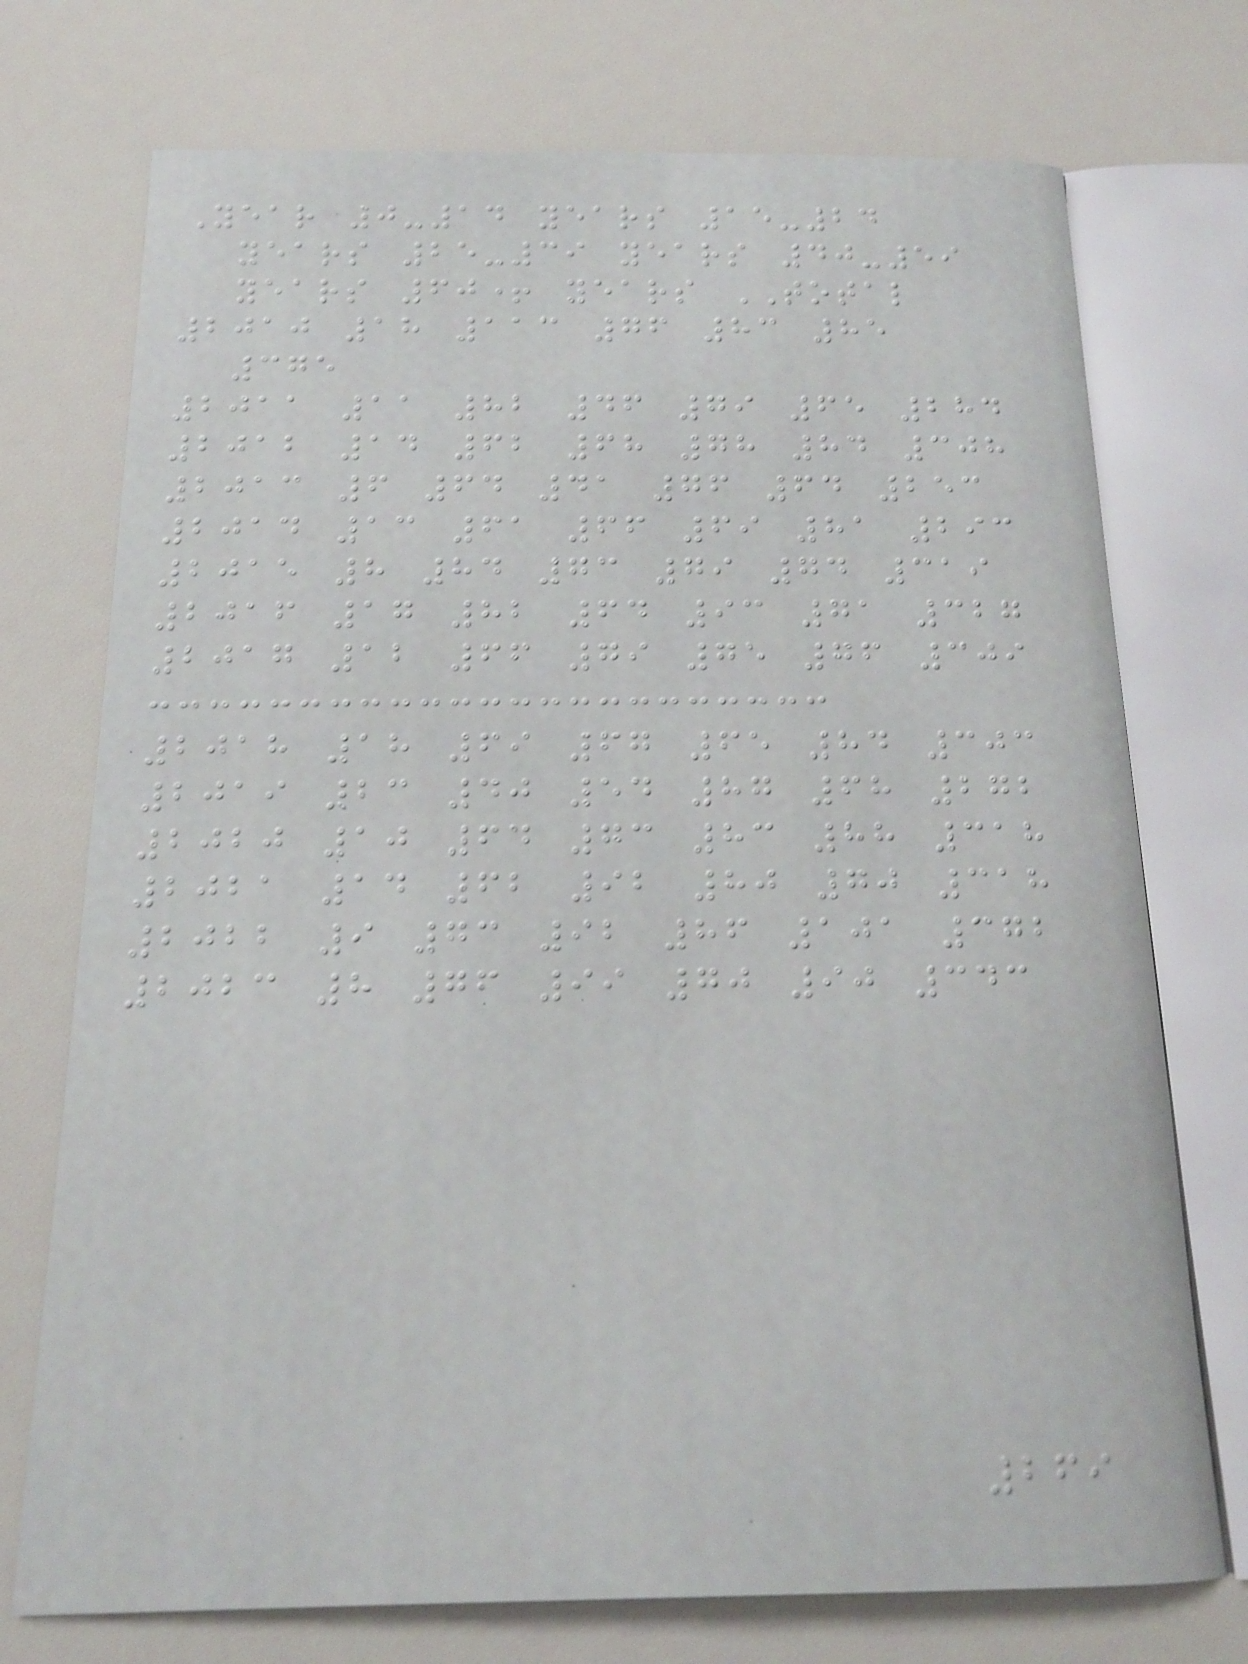Year 0-14 years 15-24
years 25-39 years 40-59
years 60+ years TOTAL
2010 18 113 76 83 85
375
2011 11 82 46 79 65 284
2012 14 62 68 78 84 308
2013 6 64 41 76 64 253
2014 13 61 66 69 81 293
2015 8 84 73 79 74 319
2016 17 82 64 93 71 327
2017 12 66 79 75 76 309
2018 18 69 67 65 84 303
2019 23 40 54 87 68 272
2020 10 64 73 83 88 318
2021 14 62 92 80 70 318
2022 9 73 92 86 101 372
2023 8 76 99 70 90 343
269
